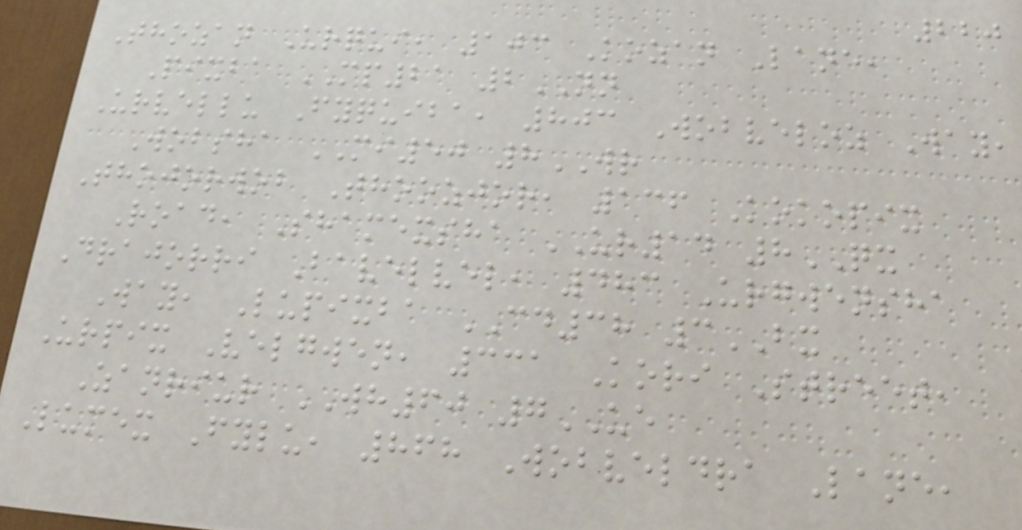220
Thozan Urqui, 103 Kozan Lane,
Pixba MP21 2NN
Urvellu Fyquiba, 803 Wobveloz Way,
Wobsha MI50 8WR
Thojorwob Thoozjor, 136 Kokopix
Road, Shamexsha UR14 8QX
Drajorri Bavelvel, 483 Urgwensha
Way, Lupixba CD38 3BX
Urpix Velgwen, 331 Kori Street,
Zanriur WH60 7UE
Lumex Fylu, 868 Wobveldra Lane,
